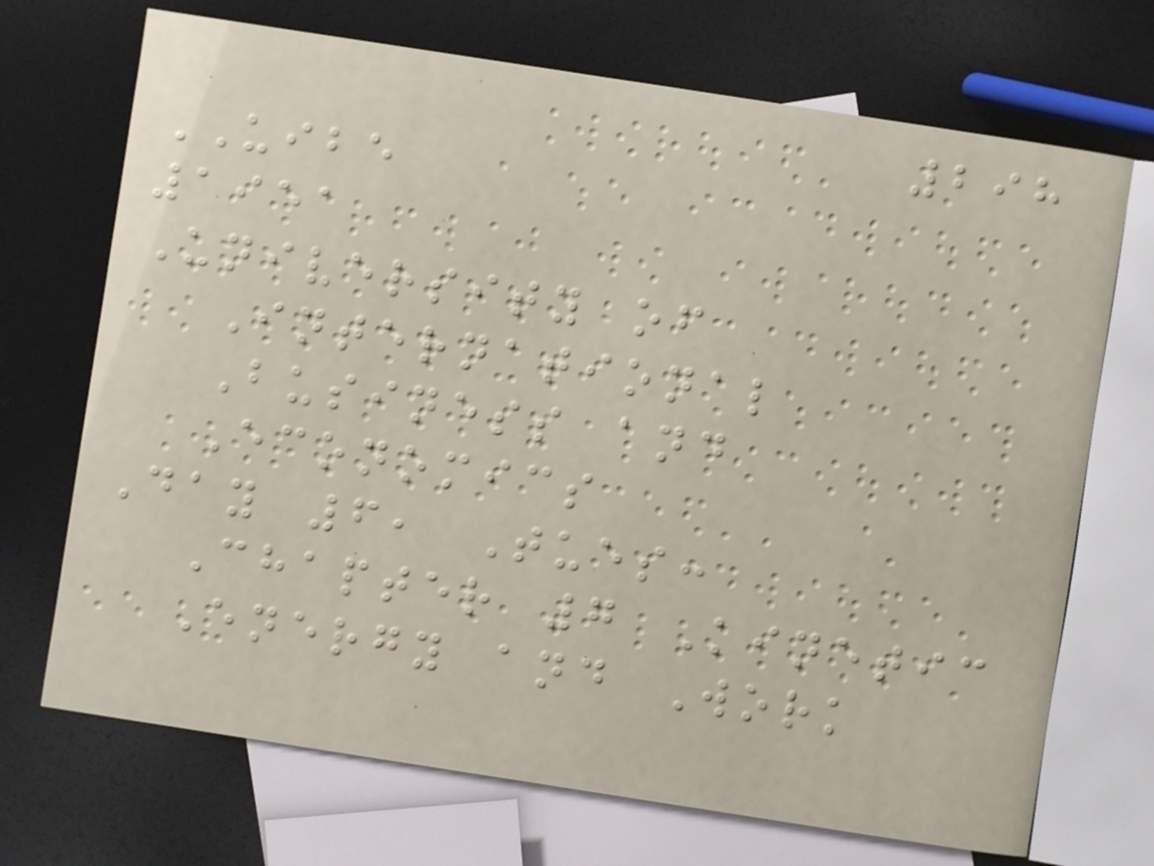298
UIBE
1951
University of
International
Business and
Economics
Day 6, Tues:
Chapter 7 Kinetic
Energy and Work
